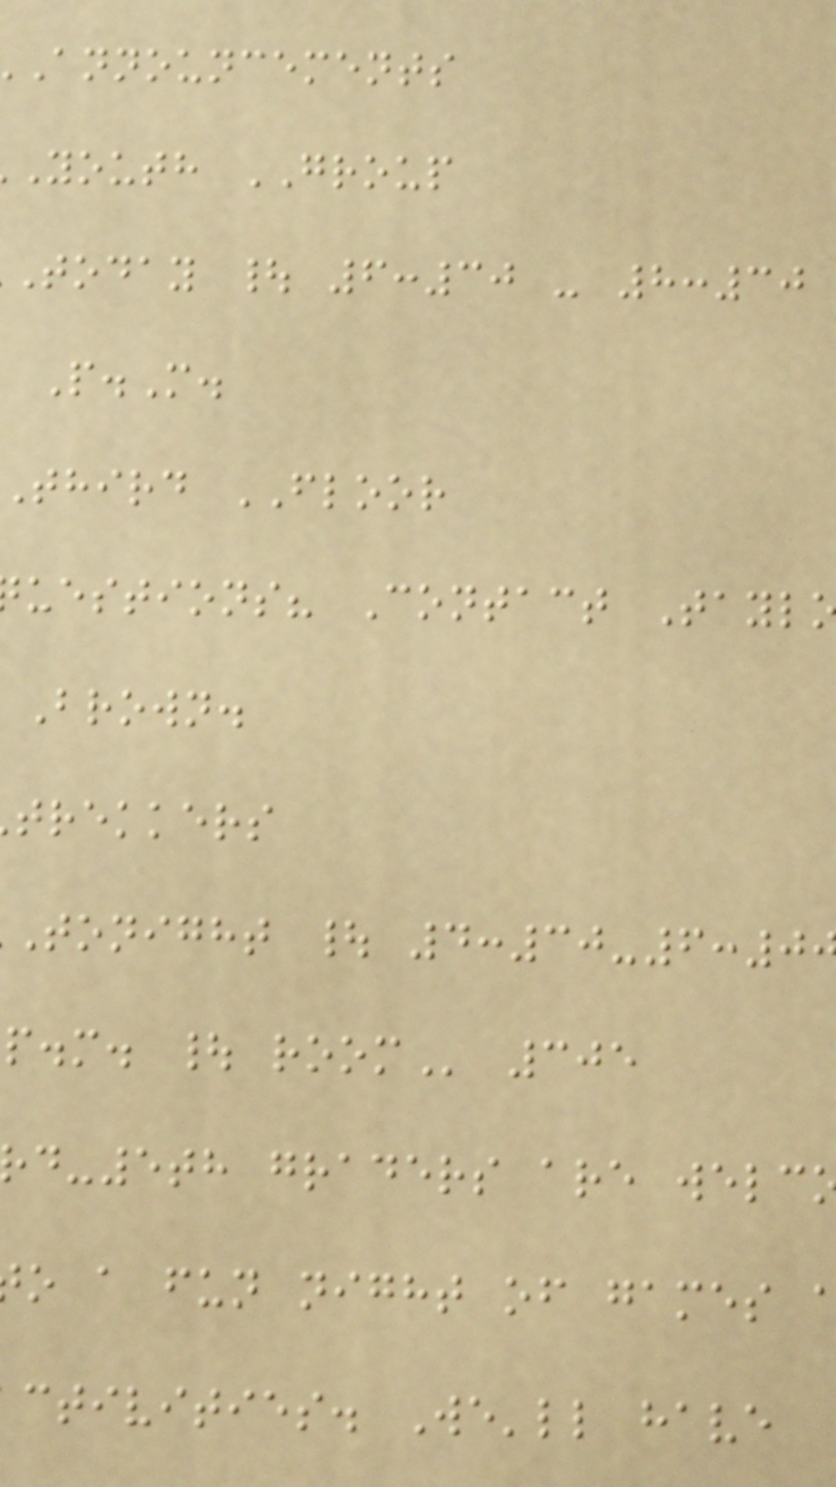announcements
youth GROUP
today | 6:30 - 8:30
P.M.
third FLOOR
uestions? Contact Tayl
Brown.
trekkers
tonight | 4:30-6:0
p.m. |
d-5th graders are welc
o a fun night of games
ctivities. We'll have
